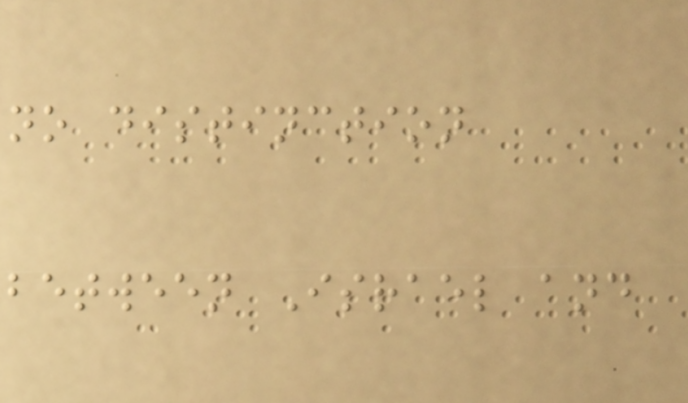no distinction
between Israel and
